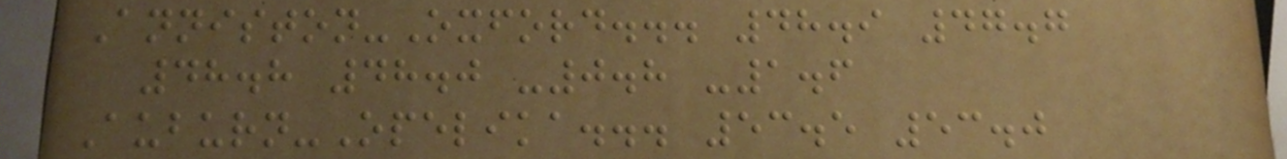Anniston-Oxford... 48.9 47.7
48.8 48.0 -0.8 -1.6
Auburn-Opelika... 53.5 53.0
